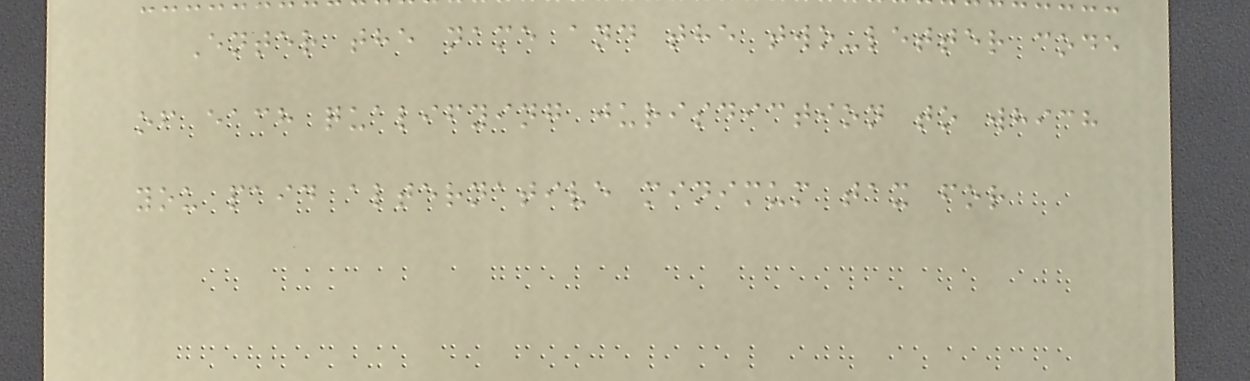Enter the name and the two-letter code
of each qualifying jurisdiction to which
you paid alternative minimum tax for
